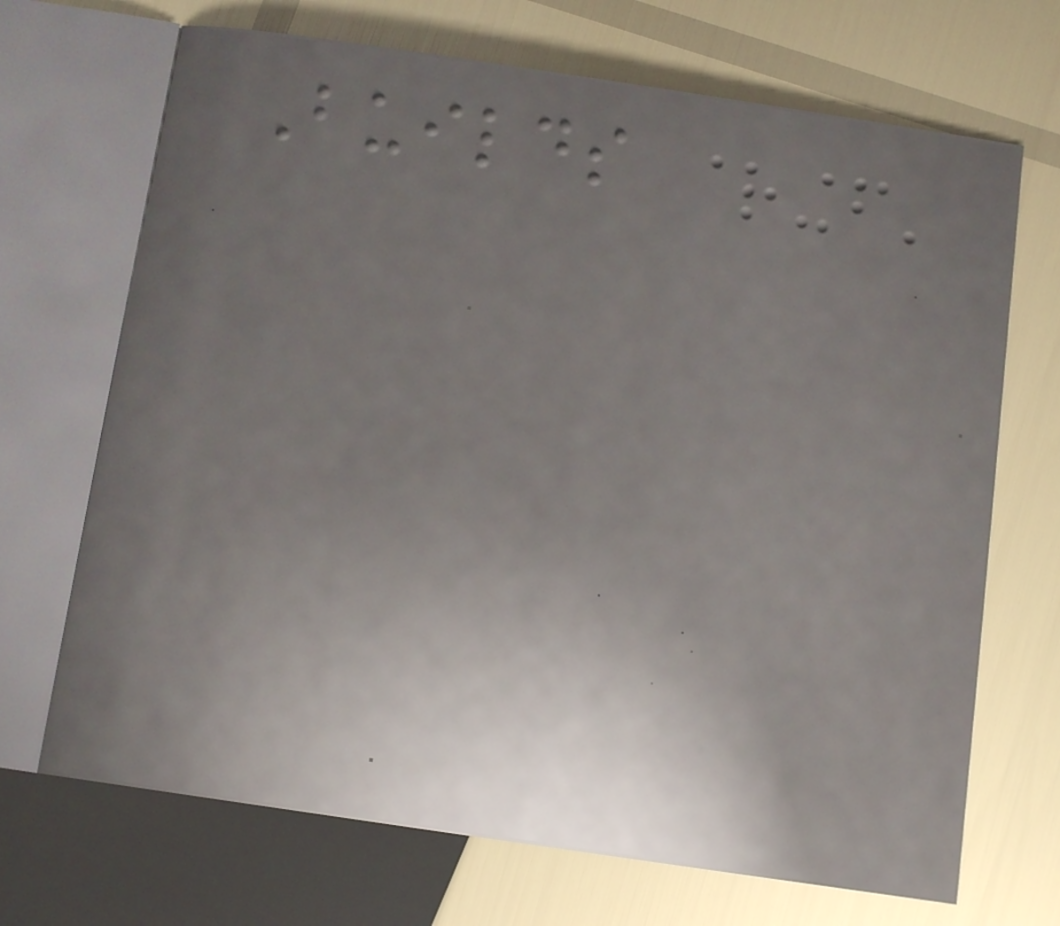Builds
